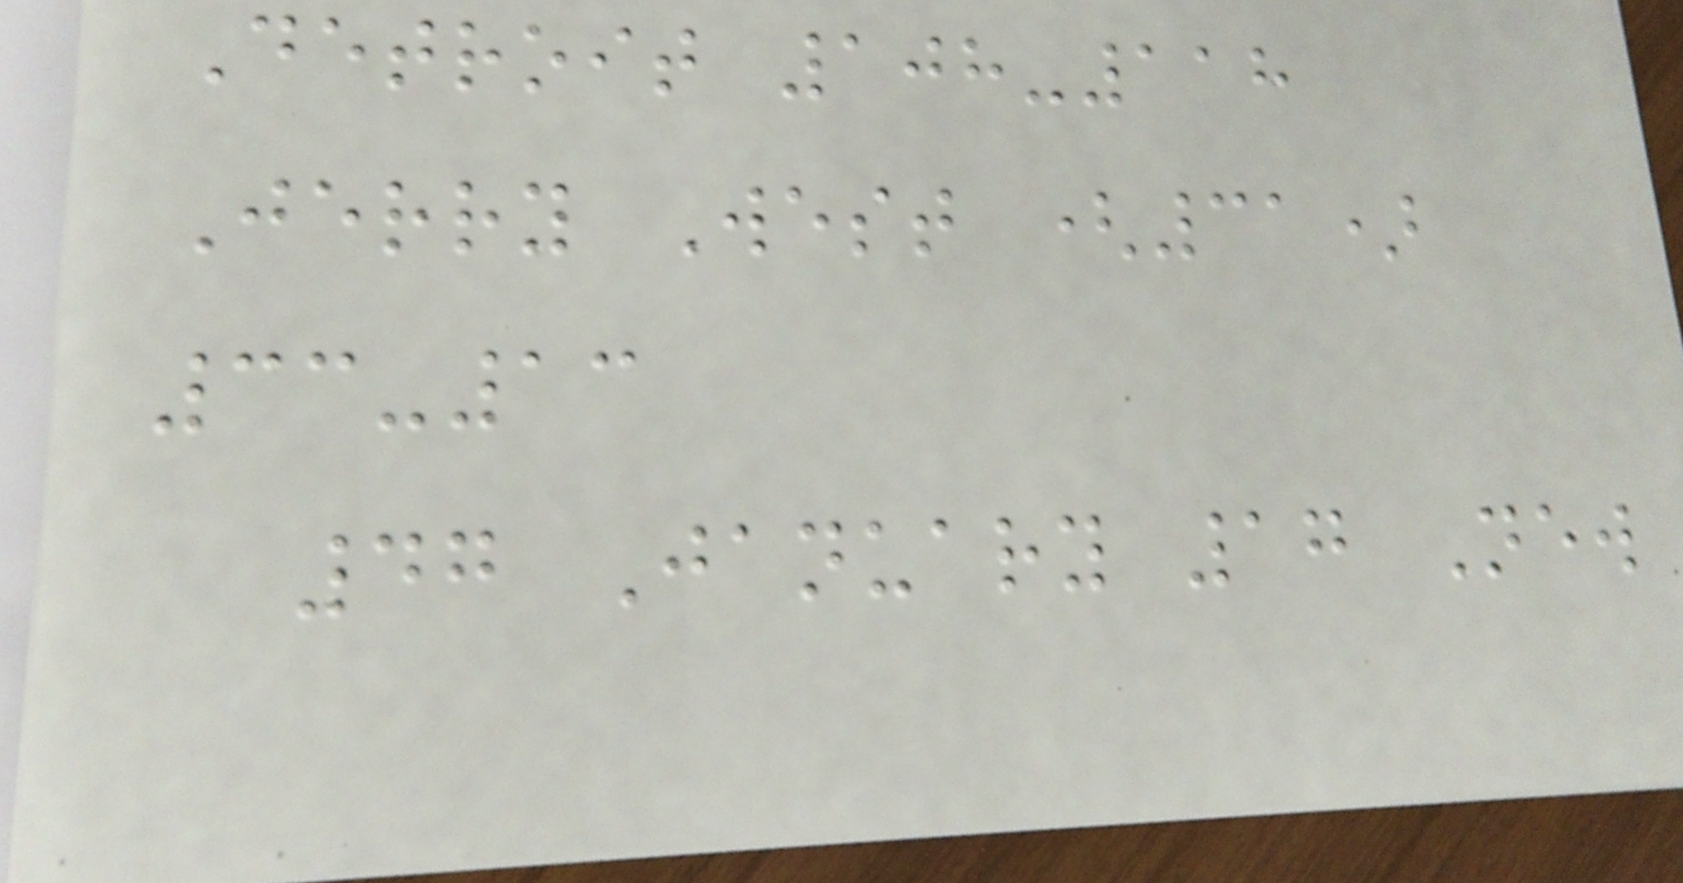Detroit 108-118
Jerry West (31)
33-13
47 January 17 New
